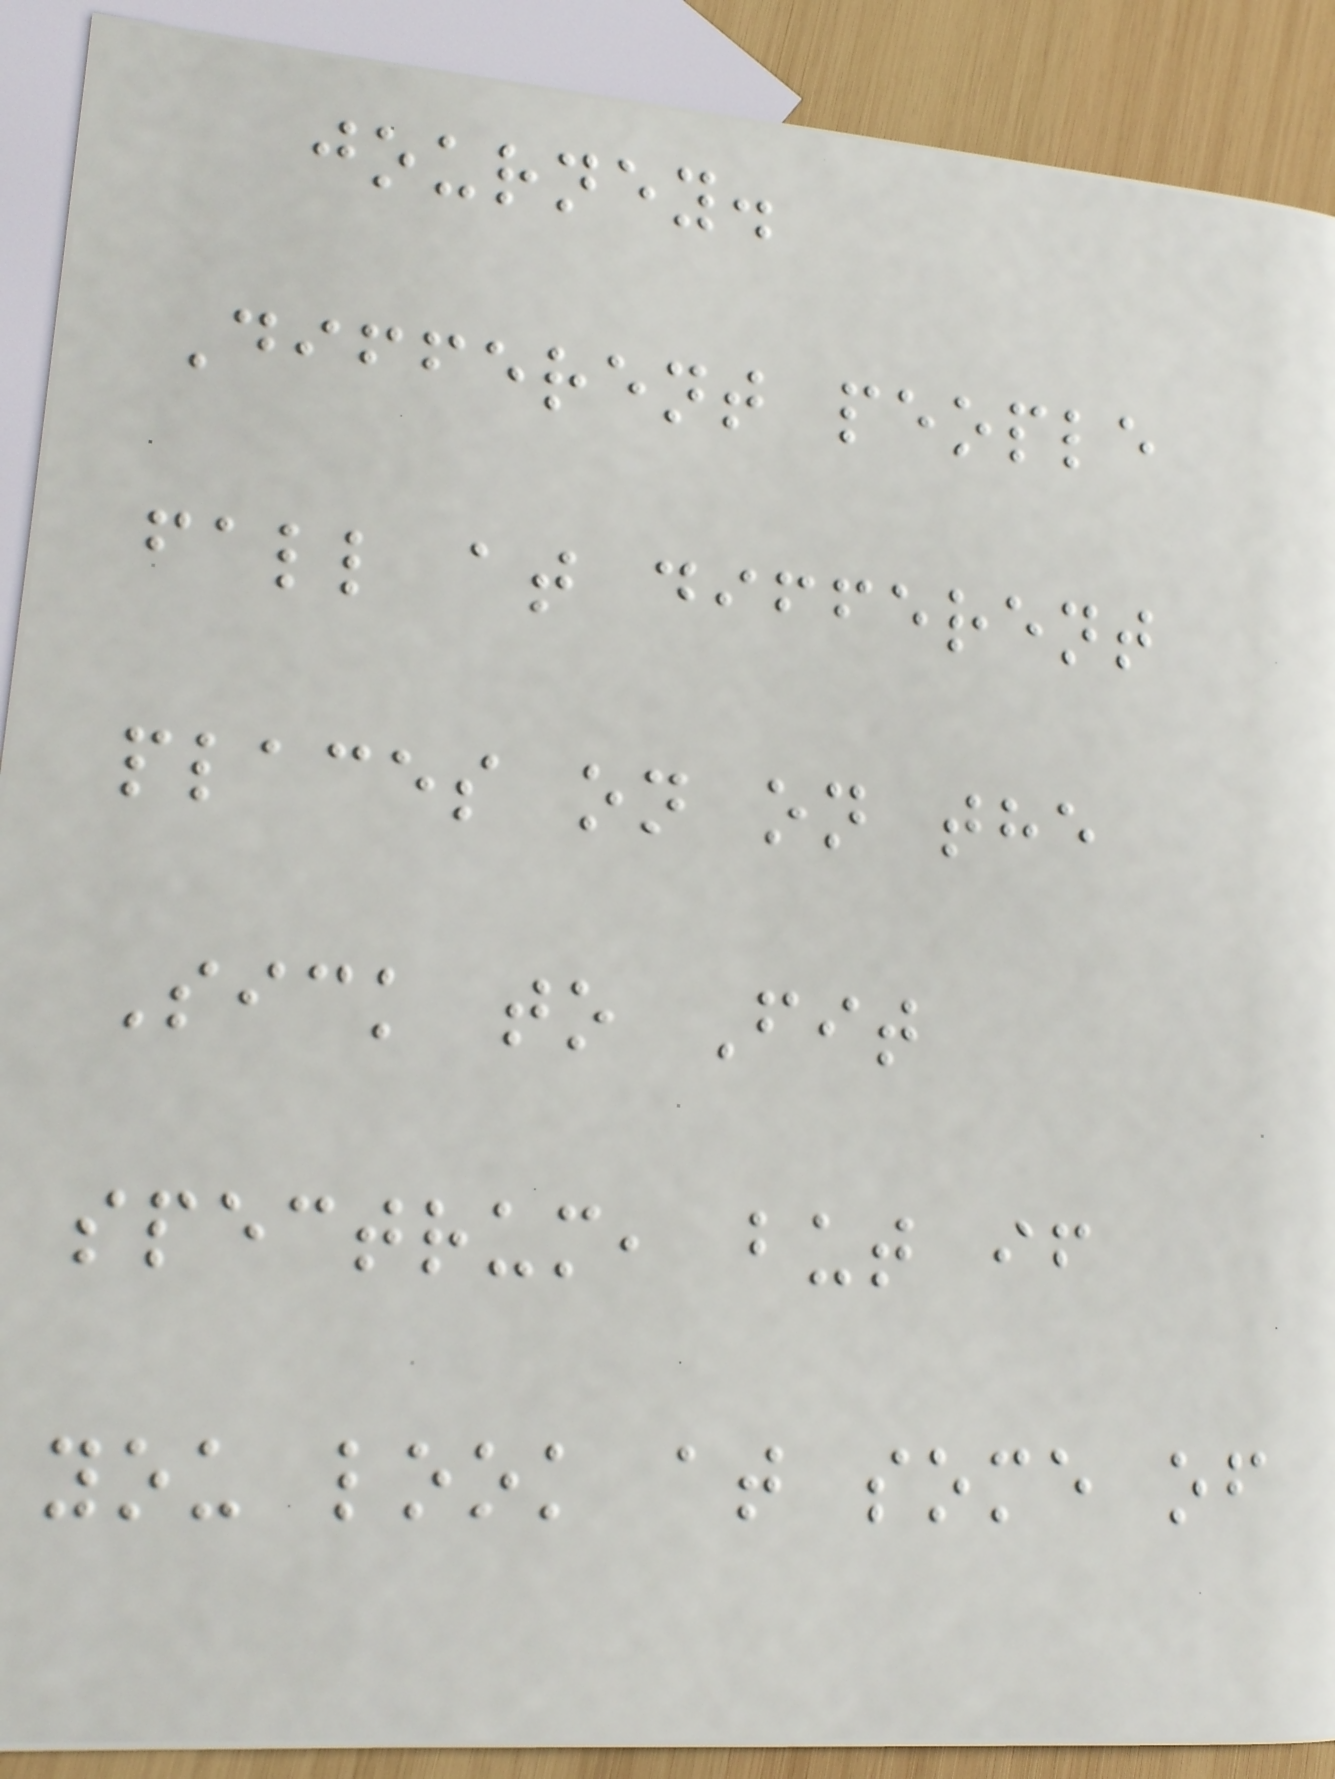journey.
Different people
fall at different
places on on the
Sick to Fit
spectrum, but if
you look at some of
